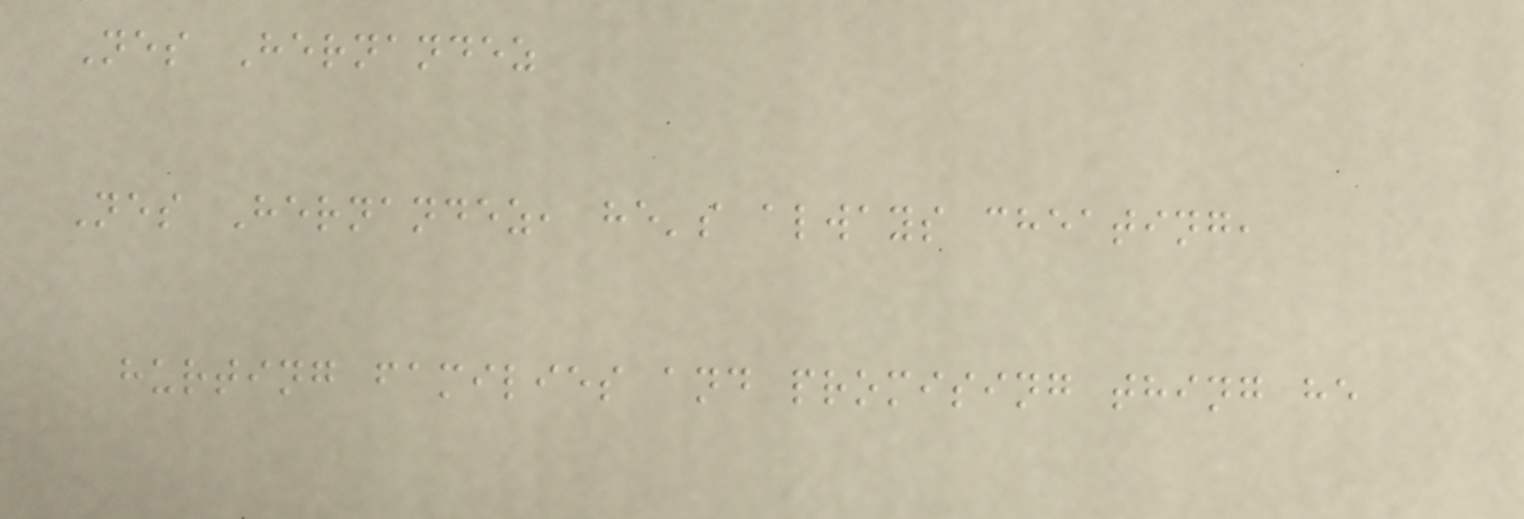Nes Hernandez
Nes Hernandez, he's always cheating,
hurting families and promising thing he
